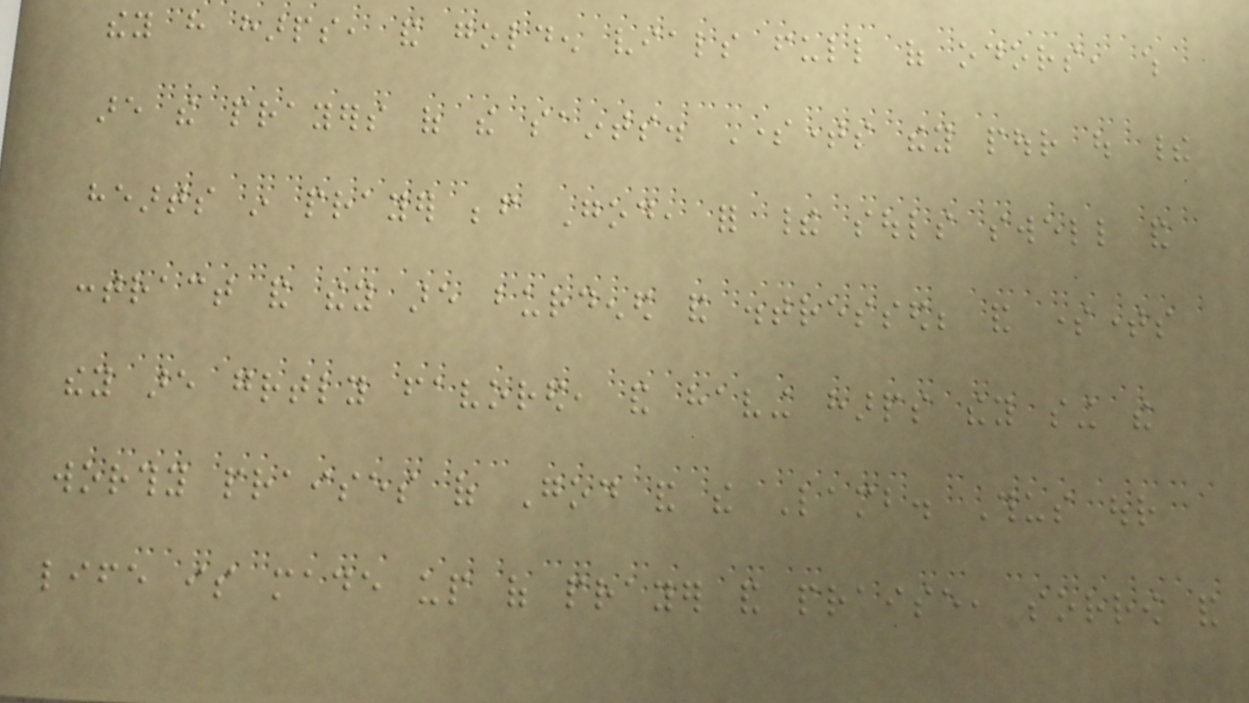they have harps, and golden vials full of odors, which
are the prayers of the saints. Sometimes they pour out their
hearts in prayer before God, for their souls swell and
contract and they are burdened and distressed; and sometimes
they are greatly favored, and having harps they sing the
worthy praises of God and the Lamb. Thus our
life is made up of prayer and praise, sorrow and
